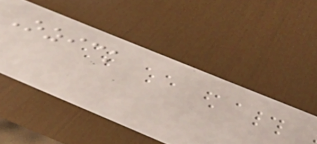Ozick
